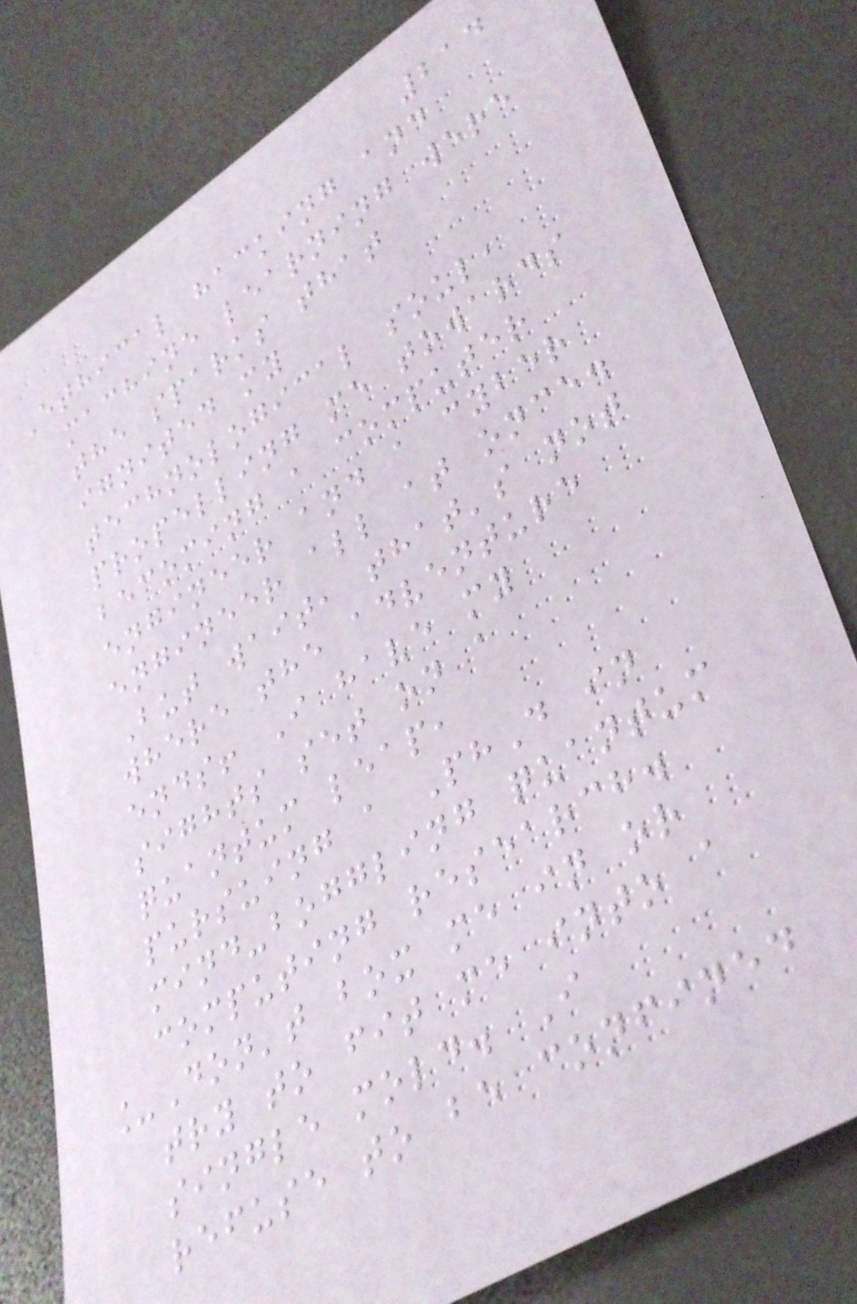214
Ethical hacking and
machine learning were
the sparks that
ignited my
technological soul,
propelling me towards
becoming a computer
engineer and a cyber
engineer all at once.
But wait, that's not
where the adventure
ends! I have my
sights set on a
quantum leap,
pursuing a PhD in
mind-boggling quantum
computing research.
_Don't box me in or
try to fit me into a
single mold. I
refuse to be confined
